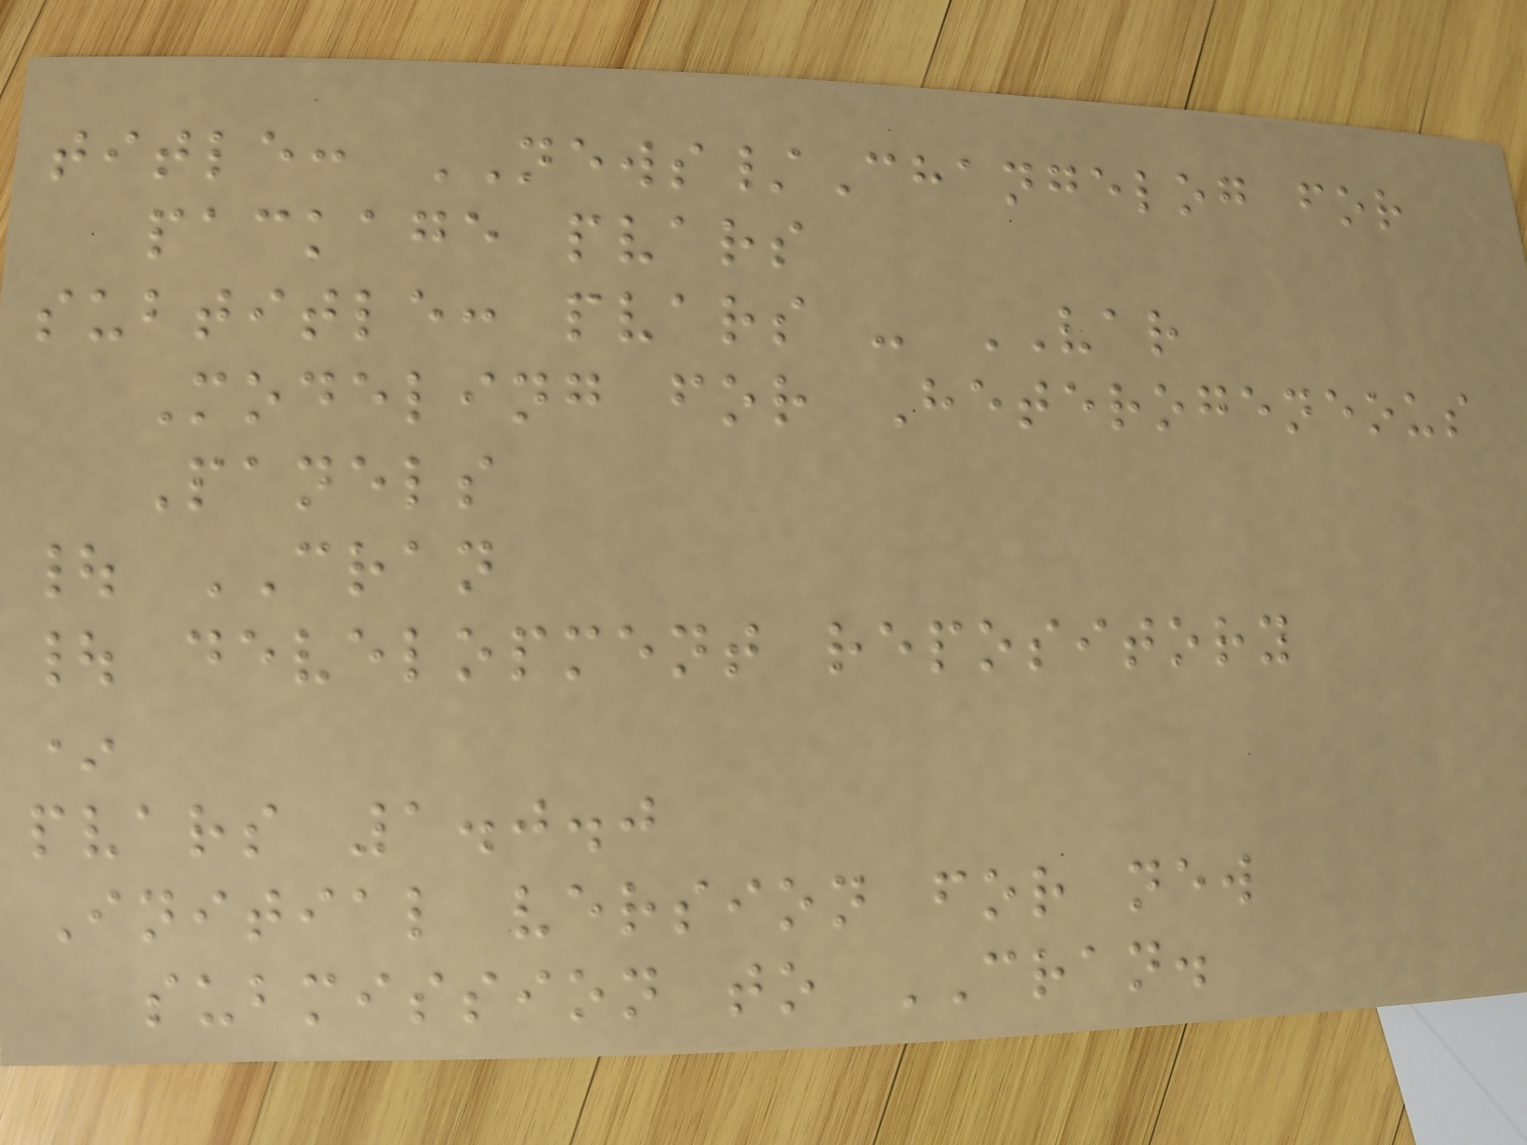title: NEWS/Changelog for
package pvars
subtitle: pvars - VAR
Modeling for Heterogeneous
Panels
| CRAN
| development repository
*
pvars 1.0.0
Initial version for new
submission to CRAN.
